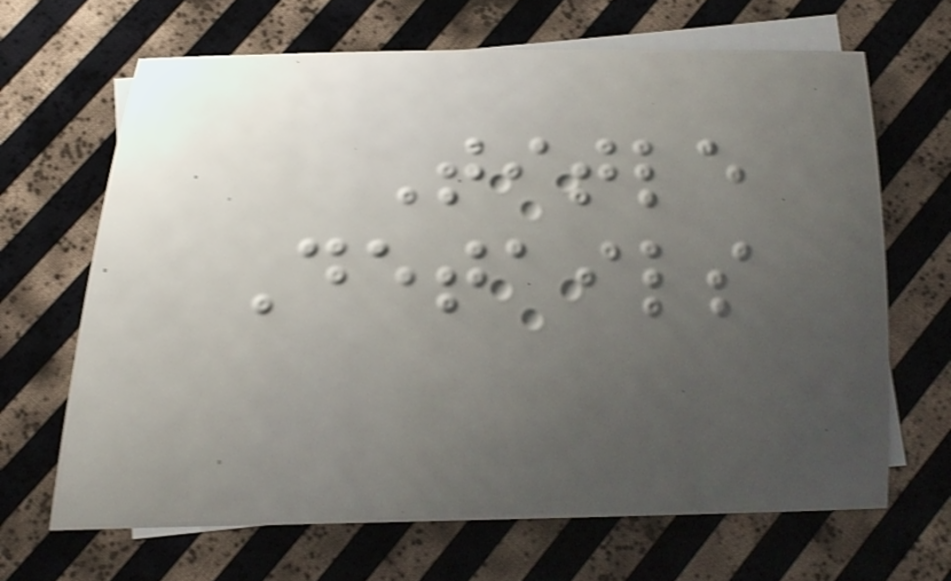Title
Details
